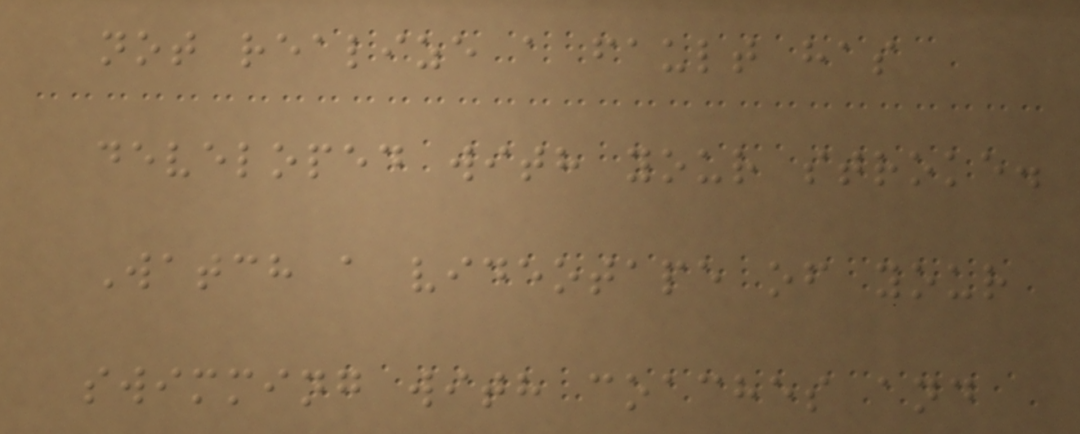not realize a fault has
developed with your stroke.
Watch a videotape of your
swimming with coaches and
